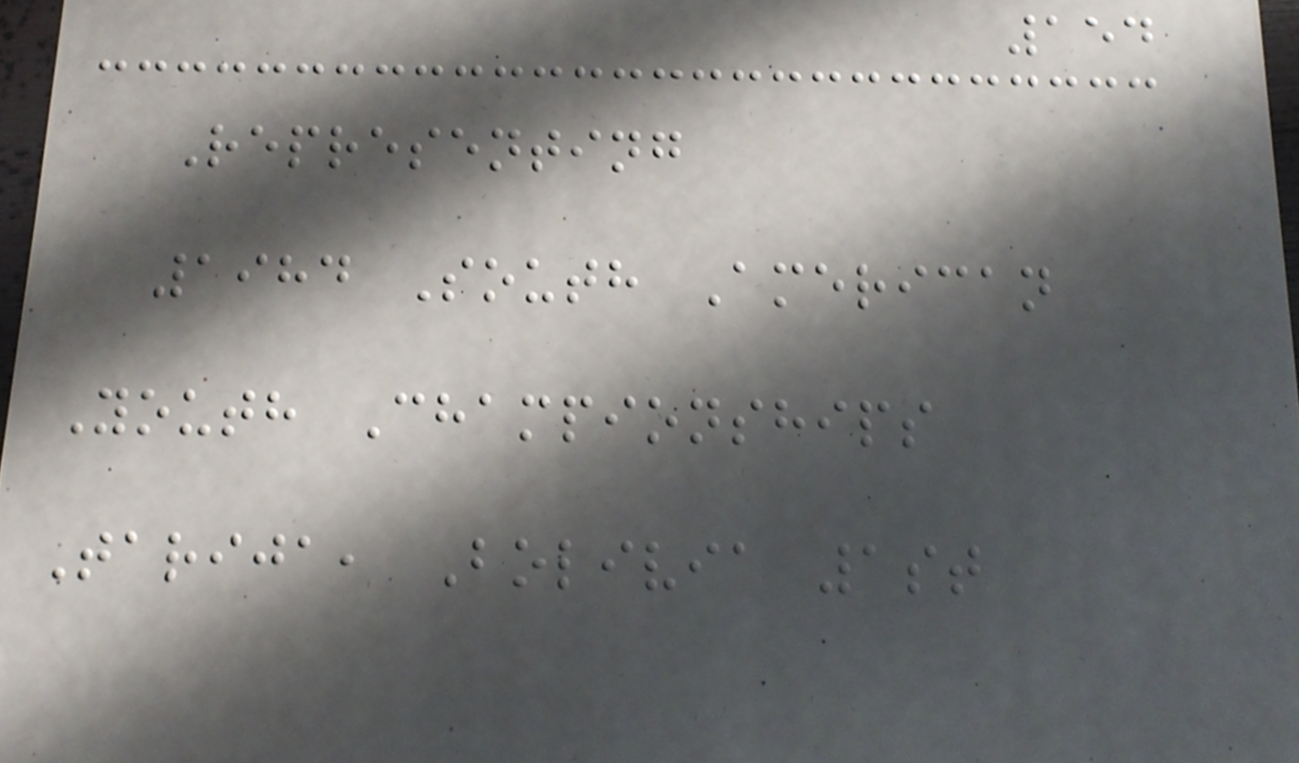154
Representing
1984 South American
Youth Championships
Tarija, Bolivia 1st
